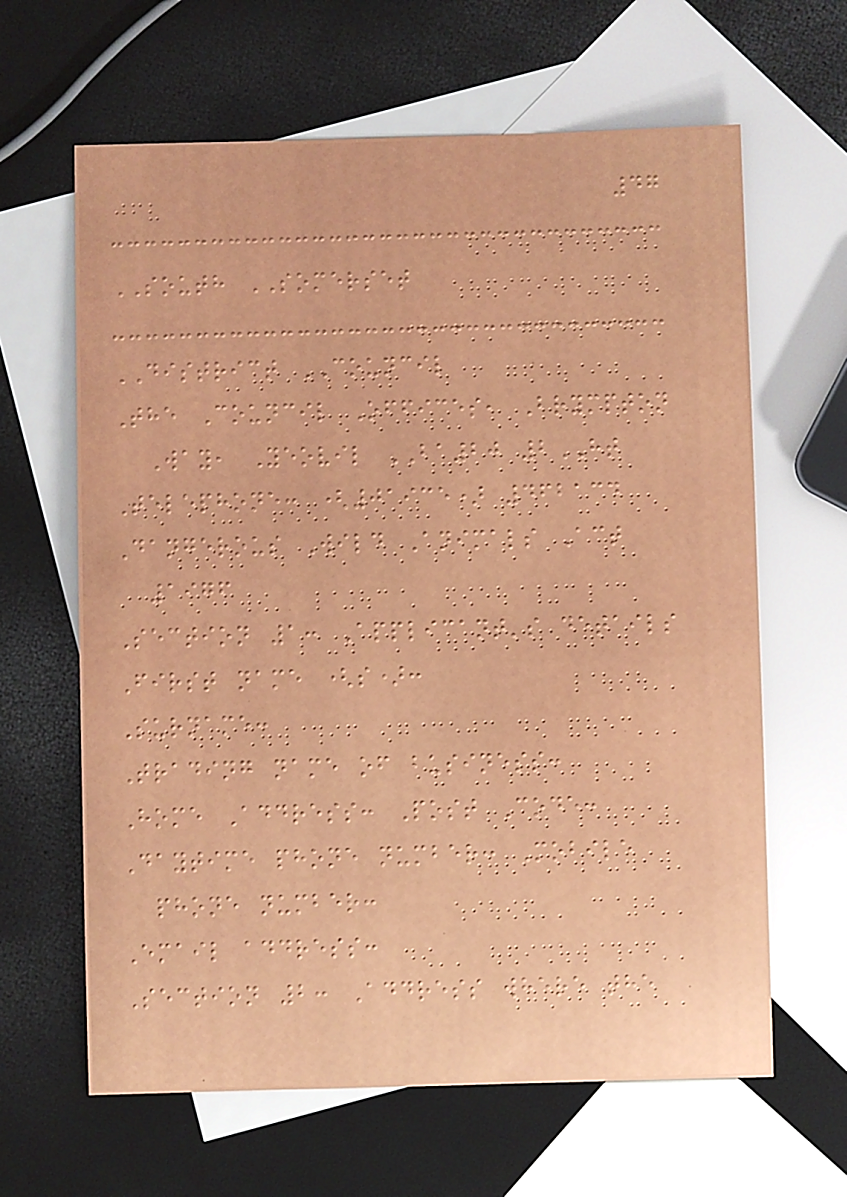47
SOUTH SOMERSET
DISTRICT COUNCIL
The Council Offices, Brympton
Way, Yeovil BA20 2HT
Telephone: (01935) 462134
Dangerous Wild Animals Act
1976
Section 1: Applicant's details
First name (s):
Surname:
Trading name of business:
Home Address: Post Code:
Daytime phone number: Mobile
phone number:
Email address:
Section 2: Address where the
